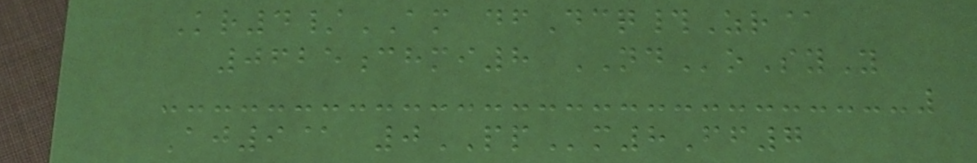Kr4/AM dfDcq#Zr@
0625chmi8 NDoSyY
Aj9@ 0PPm8Ff7
